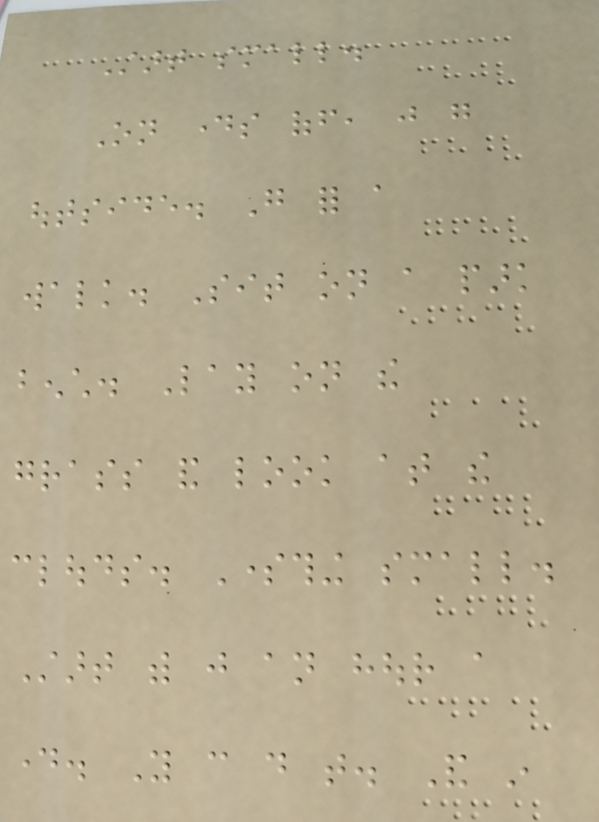Start small.
On days off, just go
outside. Go for a
walk. Sit on a park
bench. Lay on the
grass and look at the
clouds. Something small.
Start with just an hour a
day. You can do that. And in
